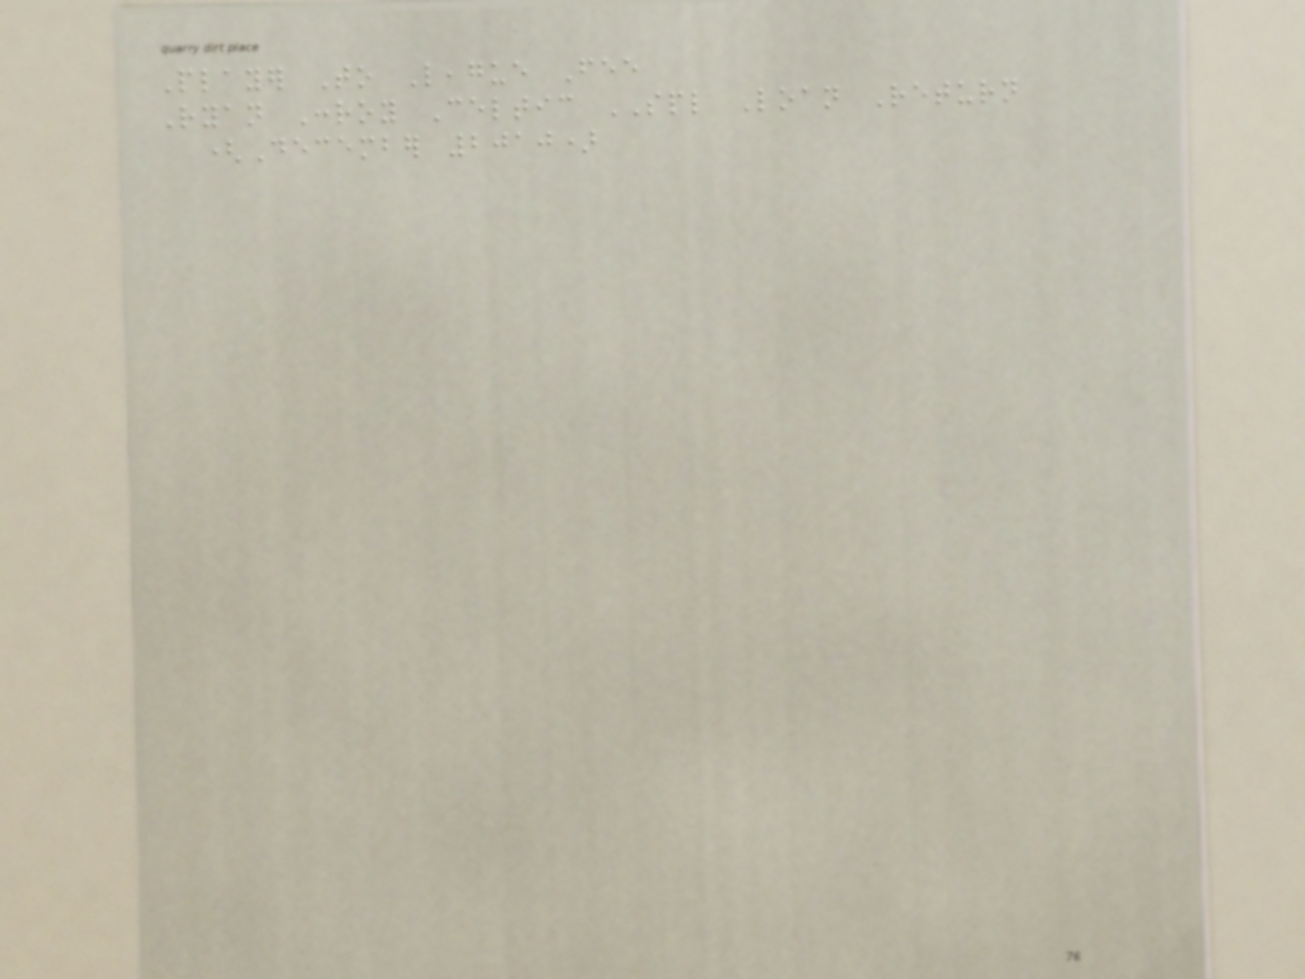Player To League Fee
Ryan Conroy Celtic SPL Loan Return
(December 2010)
